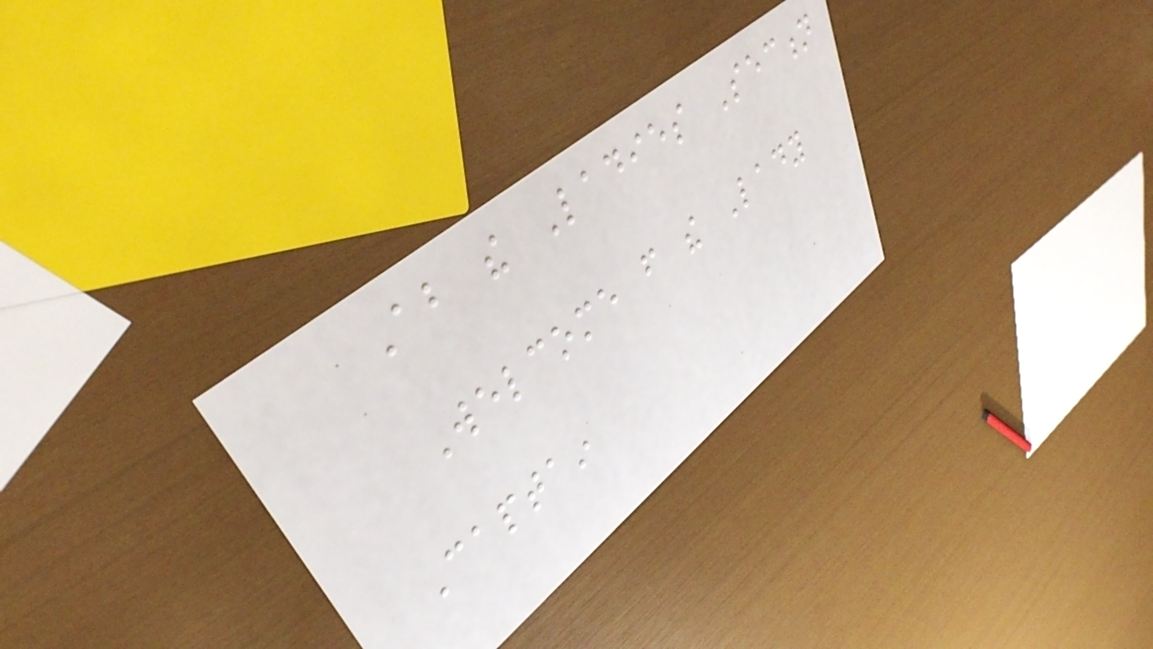About the Ladies Section
Welcome from the Lady
Captain
